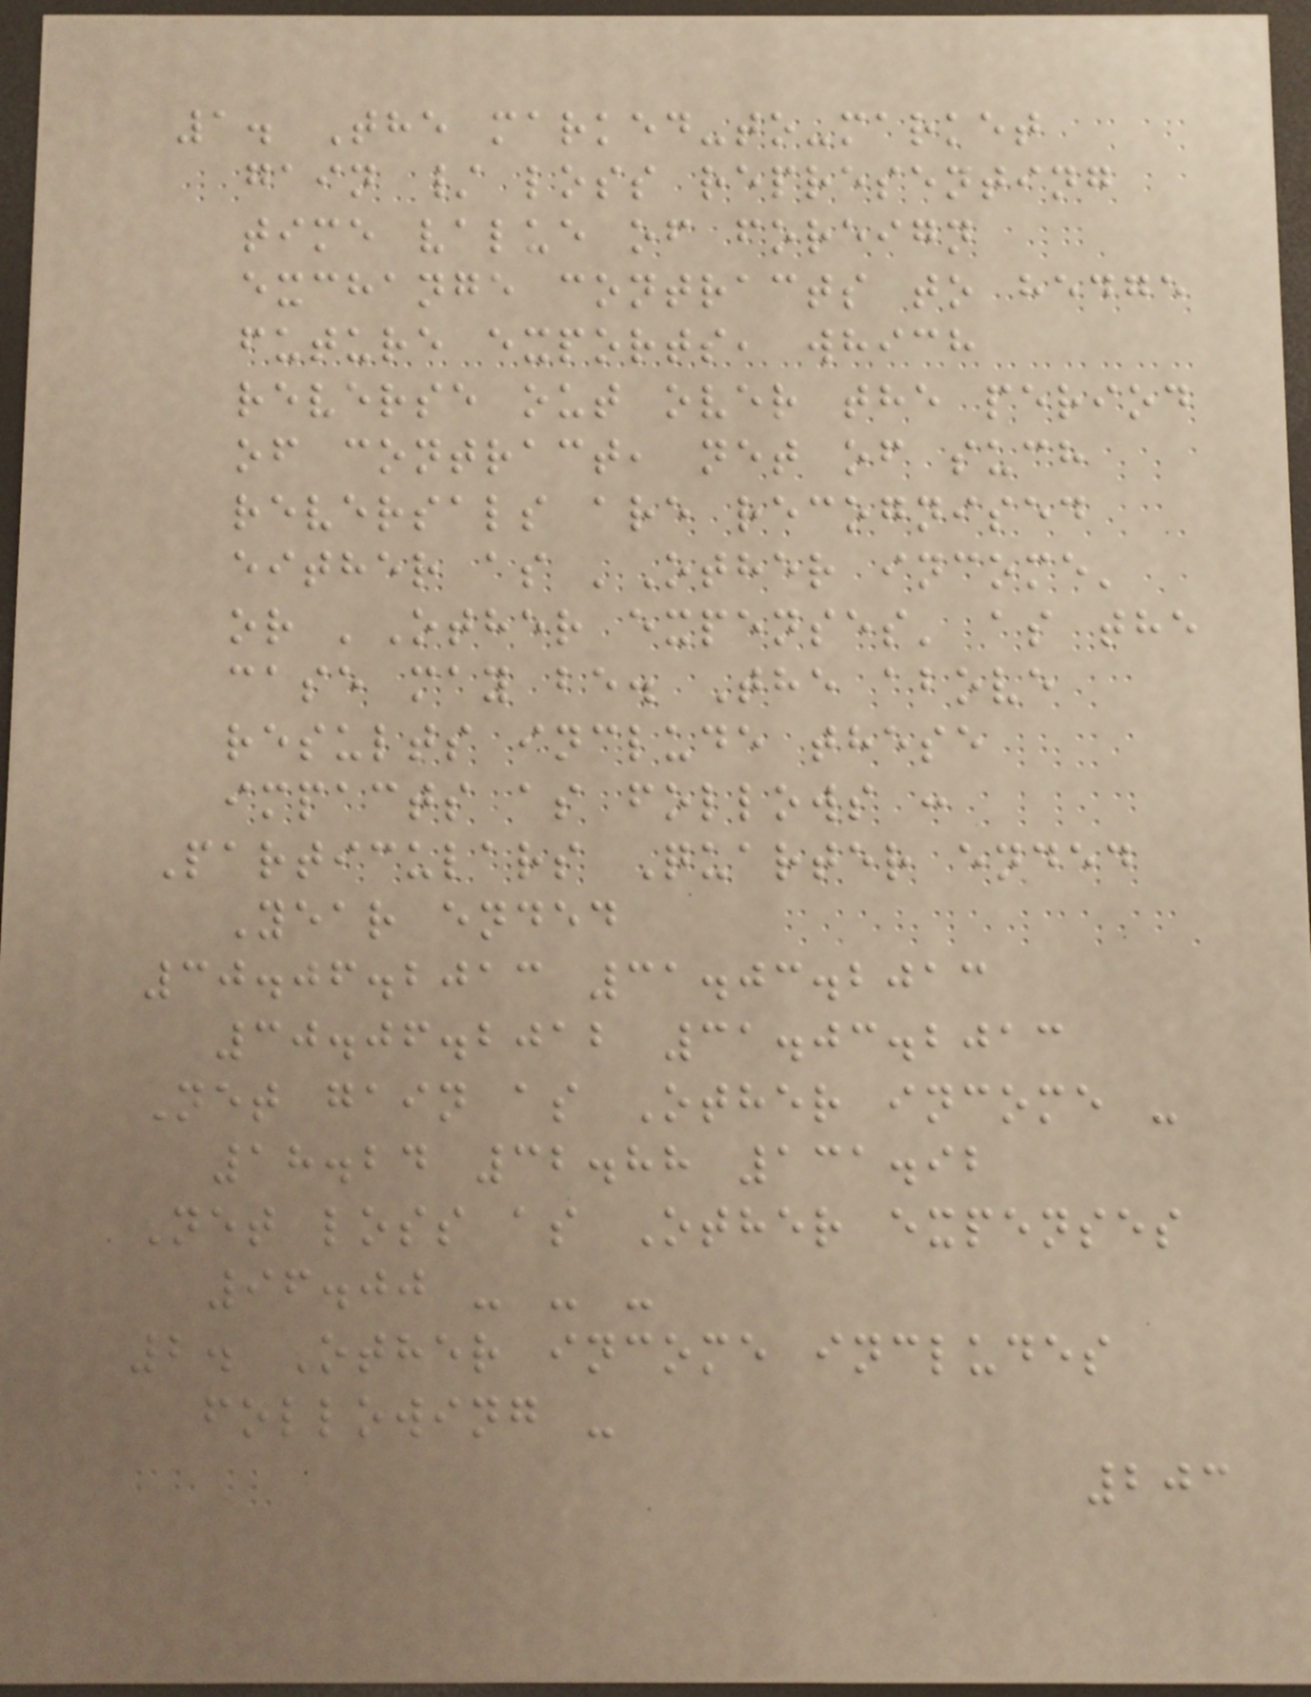1. The marked-to-market
gain / loss representing
time value of foreign
exchange contracts to hedge
future exports, which
reverse out over the period
of contract, net of such
reversals are recognised
either as 'Other income'
or 'Other expenses' as the
case may be. The above
results include these
impacts as follows :
Particulars Quarter ended
Year ended
30.06.2013 31.03.2013
30.06.2012 31.03.2013
Net gain as Other income -
18.24 32.88 131.92
Net loss as Other expenses
96.00 - - -
2. Other income includes
following -
203
